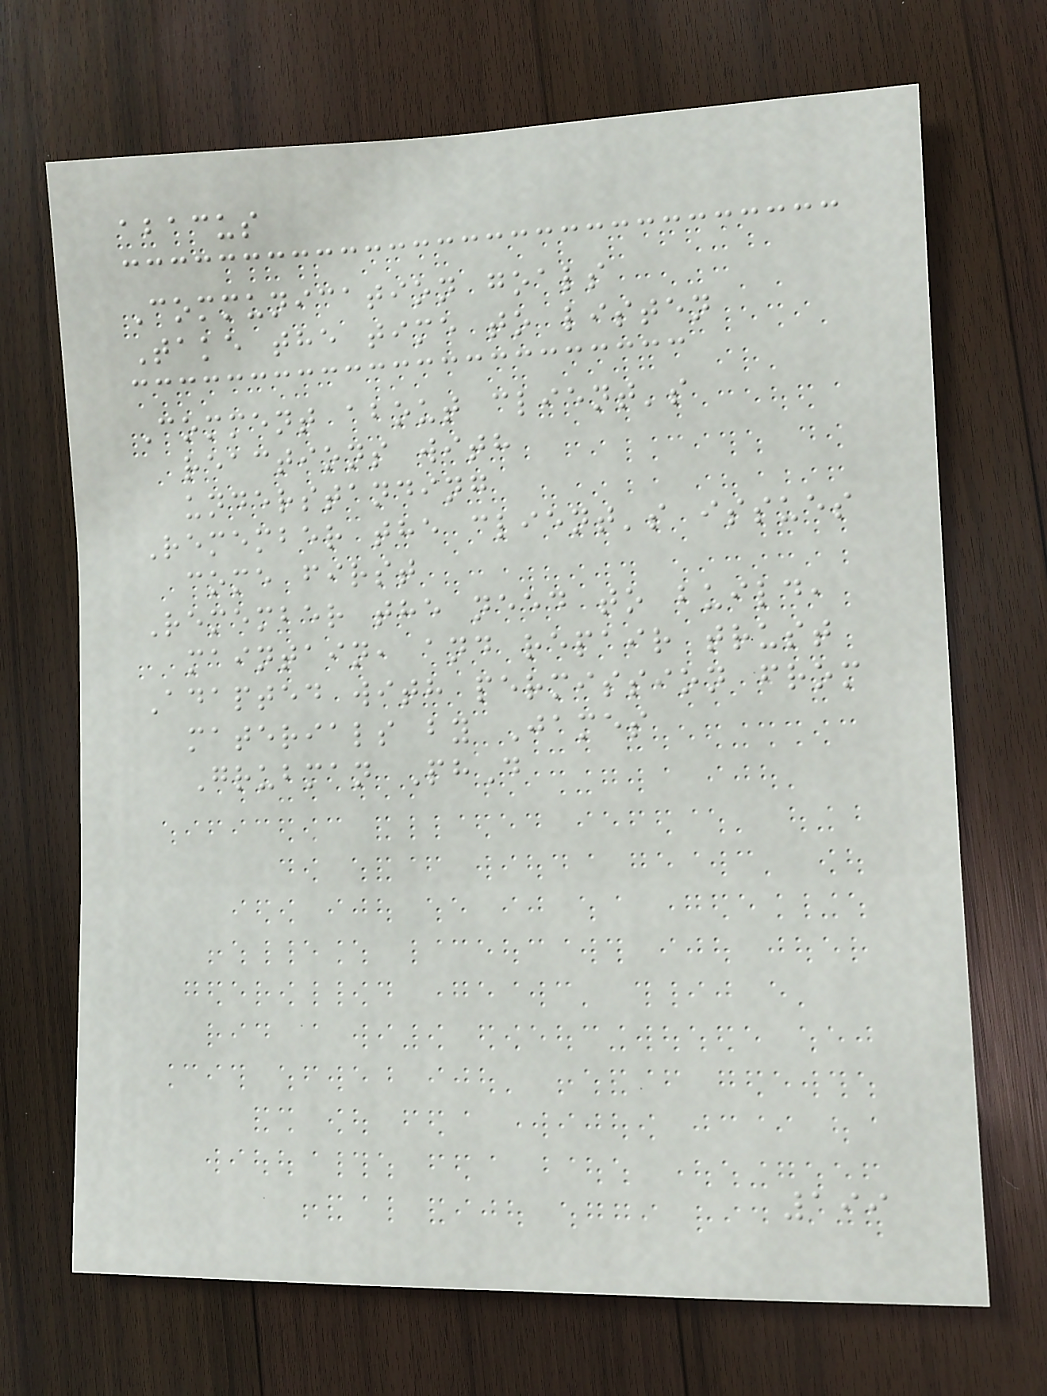abacus
Communication goals
Take the time to listen
Comment about client's
reactions with
understanding
Remember the client's issues
come first
Remember the need to build,
maintain, and repair trust
Adapted with permission from
materials by James
Grubman PhD
199
